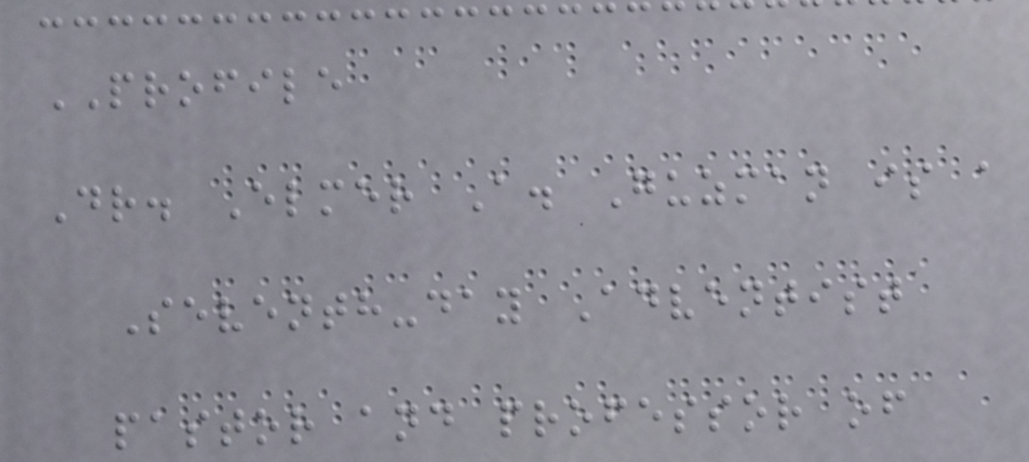PROFILE
Dr. Elmer A. Guzman is a
Seventh-day Adventist
pastor and professor of
